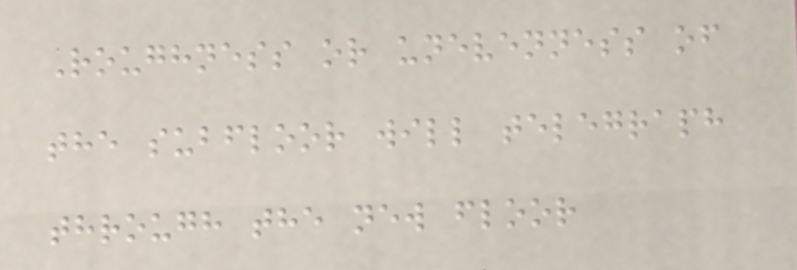Roughness or unevenness of
the subfloor will telegraph
through the new floor
